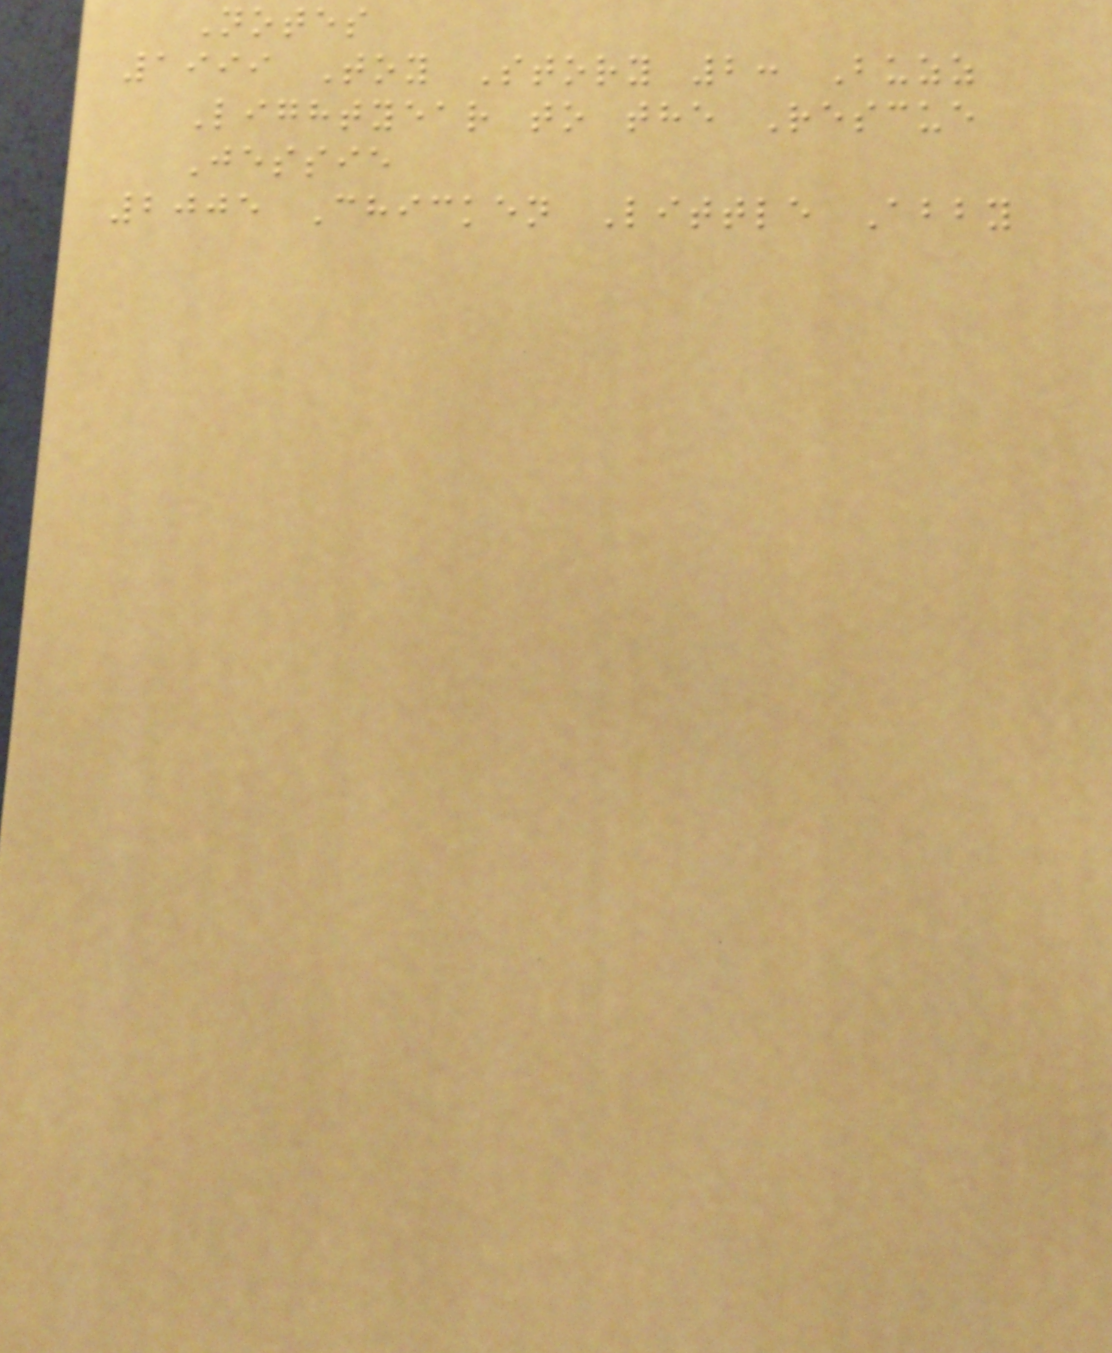Notes
1999 Toy Story 2: Buzz
Lightyear to the Rescue
Jessie
2005 Chicken Little Abby
